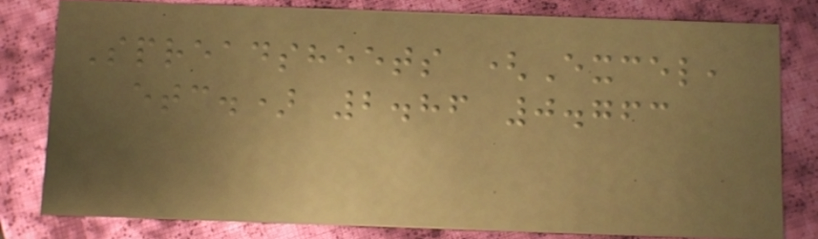Spreadsheets (Excel,
etc.) 2.86 0.763
